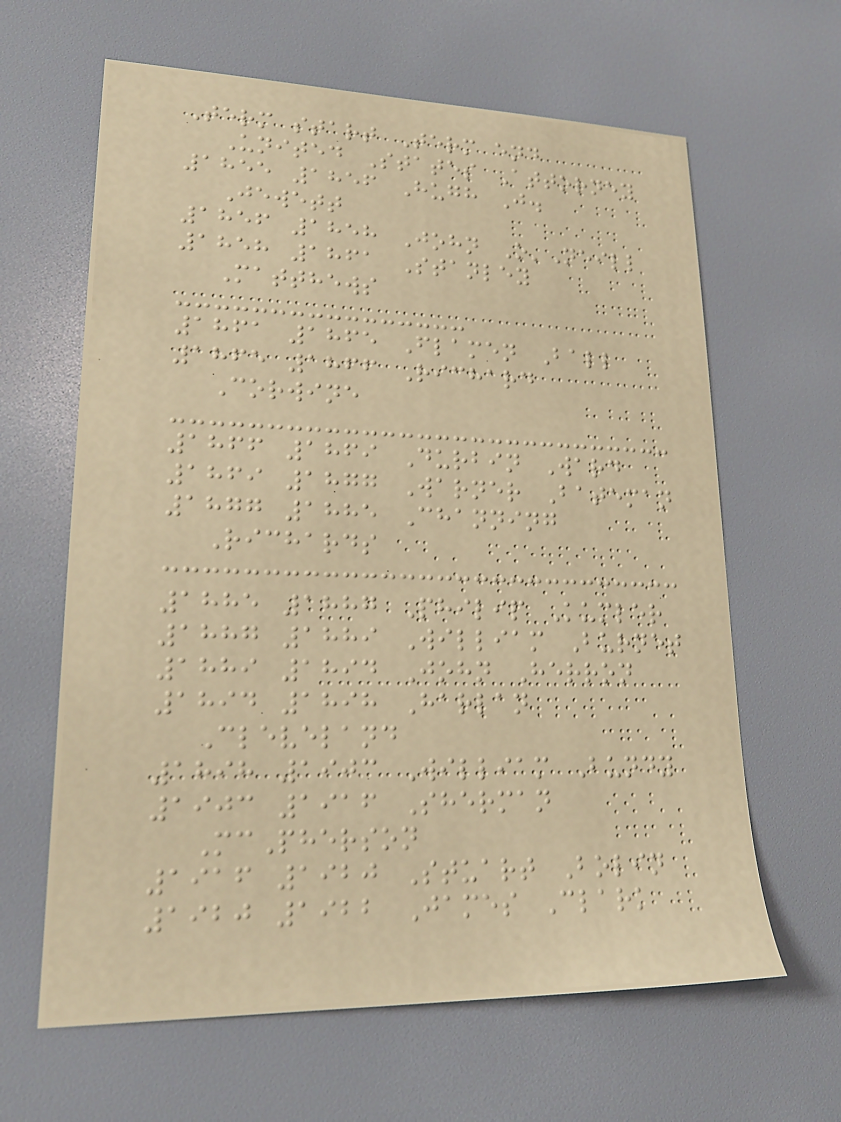Term start Term end
United States Attorney
1855 1856 Hugh J.
Jewett
1856 1858 John O'Neill
1858 1861 Stanley
Matthews
1861 1865 Flamen Ball
1865 1866 Richard
Corwine
1866 1869 Durbin Ward
1869 1877 Warner Bateman
1877 1885 Channing
Richards
1885 1887 Philip Kumler
1887 1889 William Burnet
1889 1894 John Herron
1894 1898 Harlan
Cleveland
1898 1903 William Bundy
1903 1916 Sherman
McPherson
1916 1920 Stuart Bolin
1920 1922 James Clark
